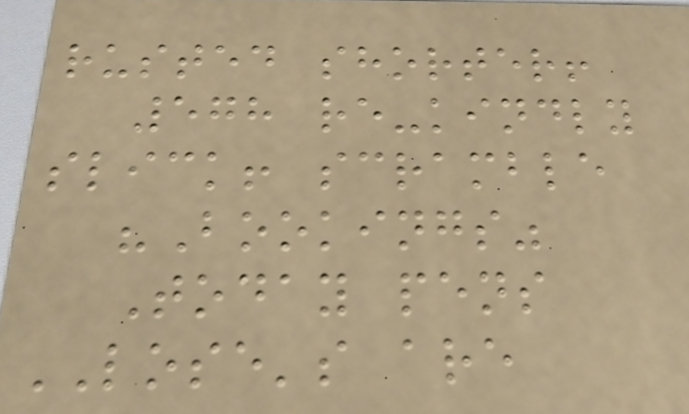rusted shorter!
578 re-kindly
slick! scramble
"Bookings"
Today pens
LOSE's are
